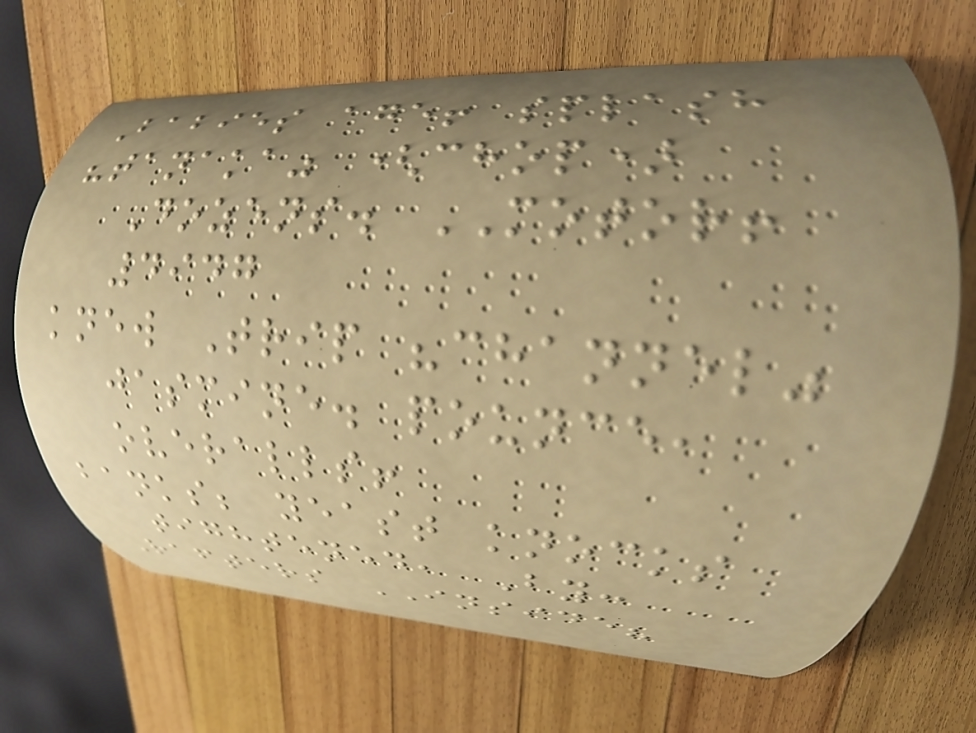Babies age! splash
"tanaka" (chop)
Dozens. MOTOR!
4947
knew Trip "channel"
jasmine. pounce,
overalls!
banks; yeast knocks
tightened, By:
Rafters INSIDE?
